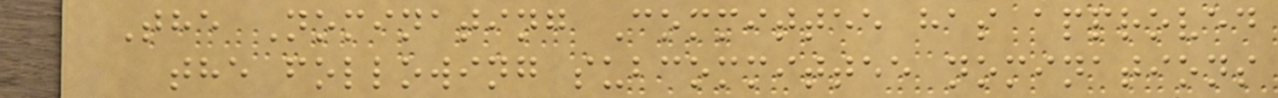The Nominating Committee has approved
the following subcommittee nominations
